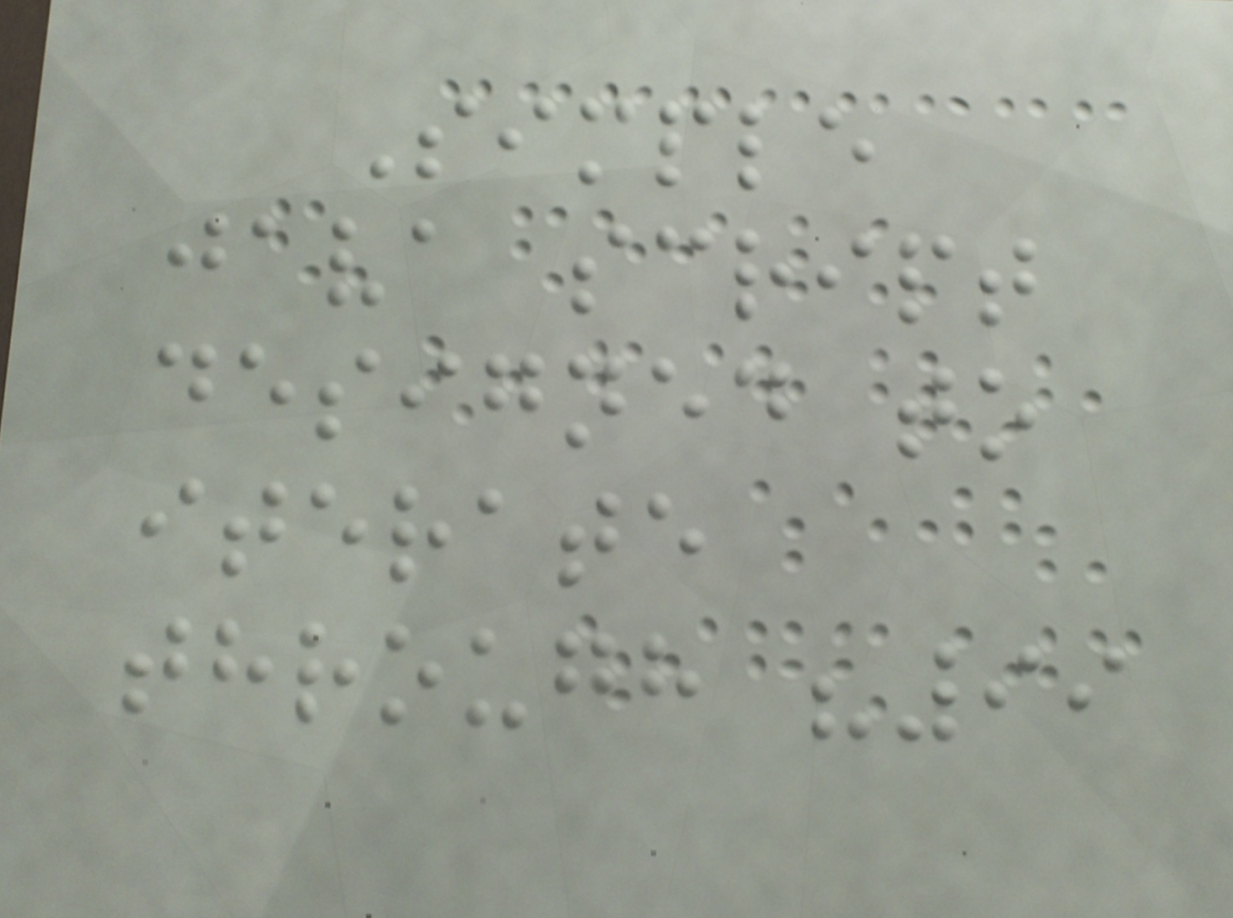Simple
java script
designed to
iterate
through "99
